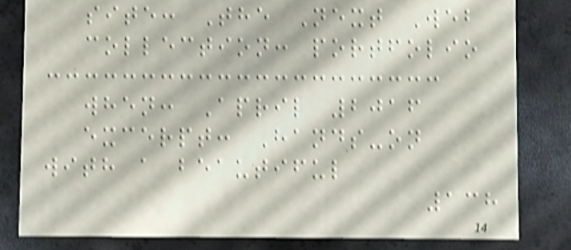site: The Next Web
collection: portfolio
when: April 2016
excerpt: Hands-on
with a beautiful
138
